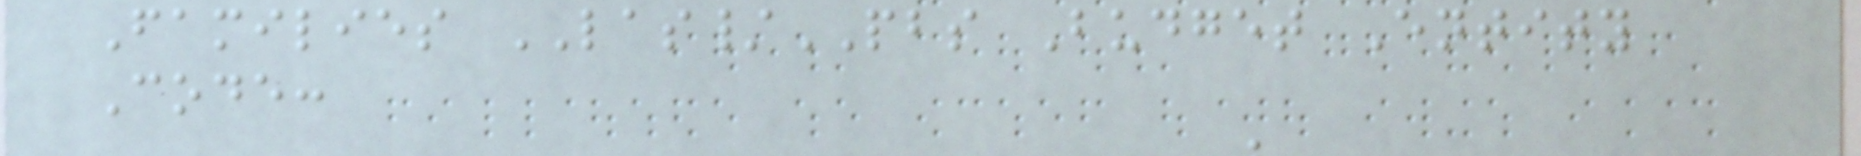Families LAS/PBS Budget Entity
Code:
